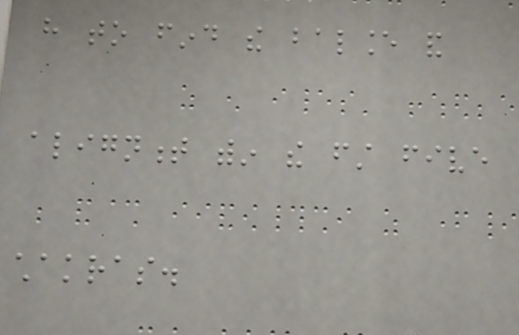have to find the balance and
alignment within the first five
chakras.
